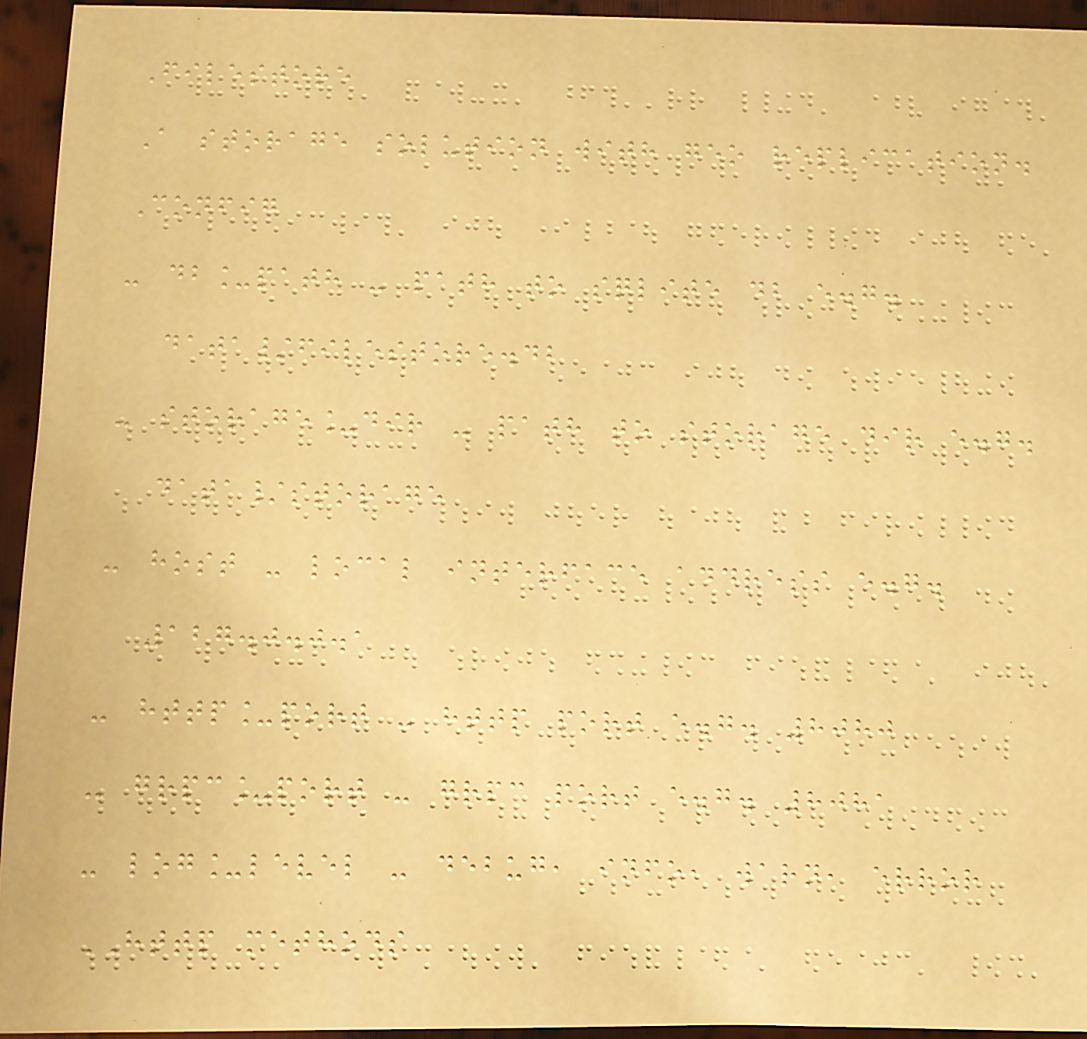Filestore
A storage solution with geo replication.
Config
- db_path - path to sqlite db e.g.
data/filestore.db
- storage_dir - path to storage dir e.g.
data/storage
- host - local interface address e.g.
127.0.0.1
- http_port - http port e.g. 8080
- grpc_port - grpc port e.g. 8081
- log_level - debug, info, warn, error
HTTP methods
